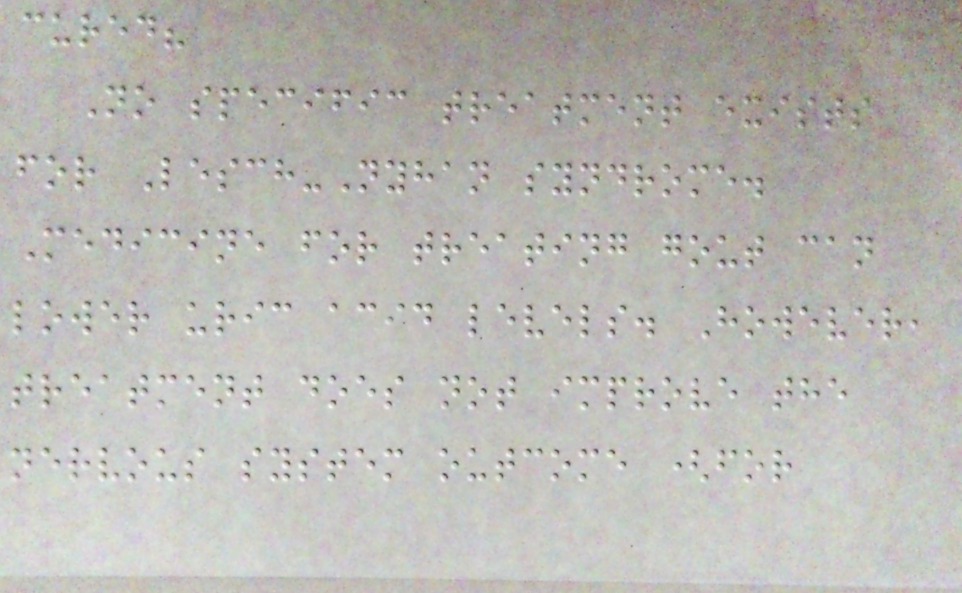cured?
No specific treatment exists
for Lesch-Nyhan syndrome.
Medicine for treating gout can
lower uric acid levels. However,
treatment does not improve the
nervous system outcome (for
